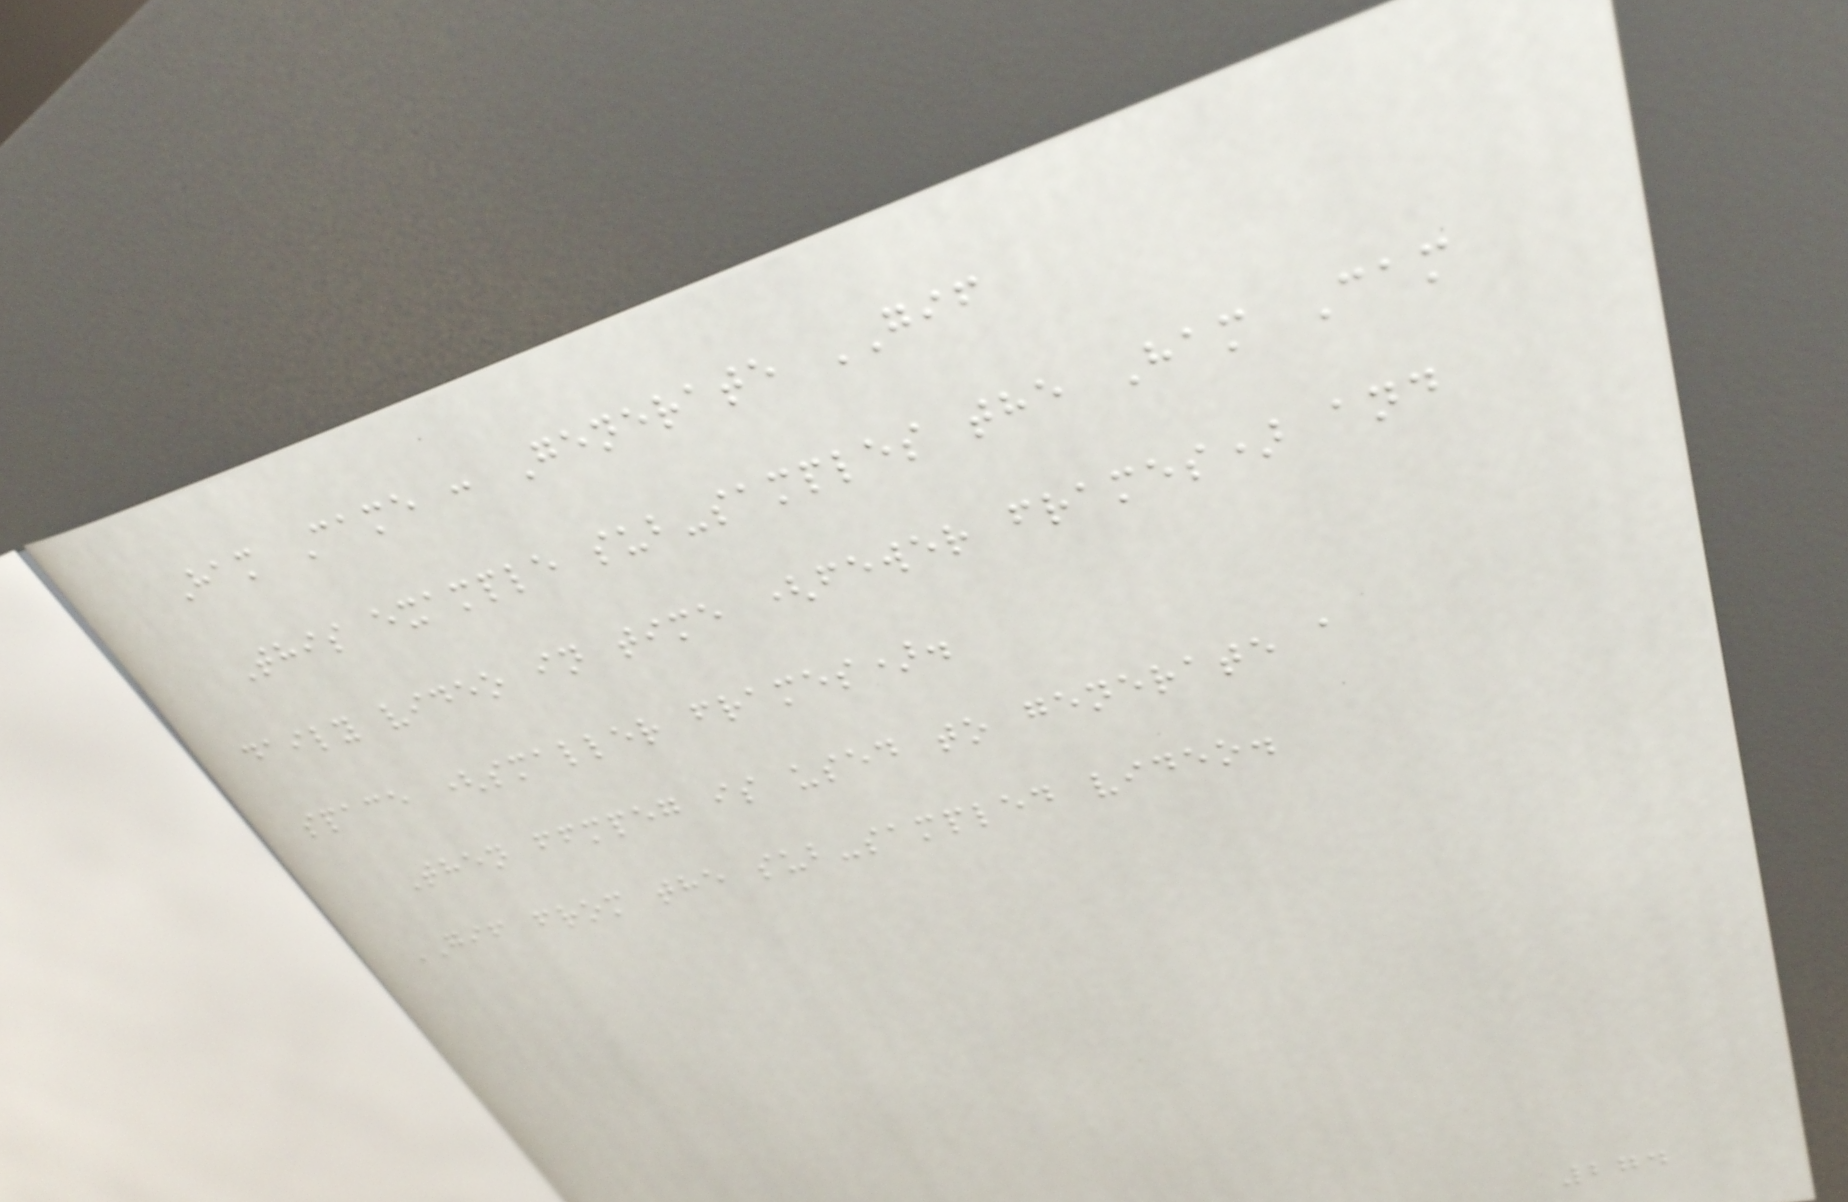Ham Came : Generate GIF
This example sub-samples the Ham Cam
daily video in time (fewer frames) and
space (smaller frames).
Then ffmpeg is used to generate a
GIF from the sub-sampled video.
274
